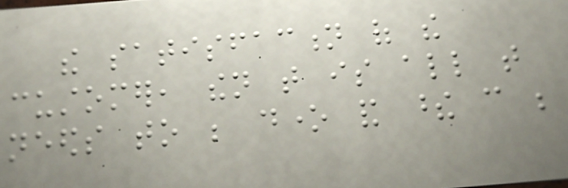the satisfaction of the
customer, then that is all that
needs to be done and these can be
